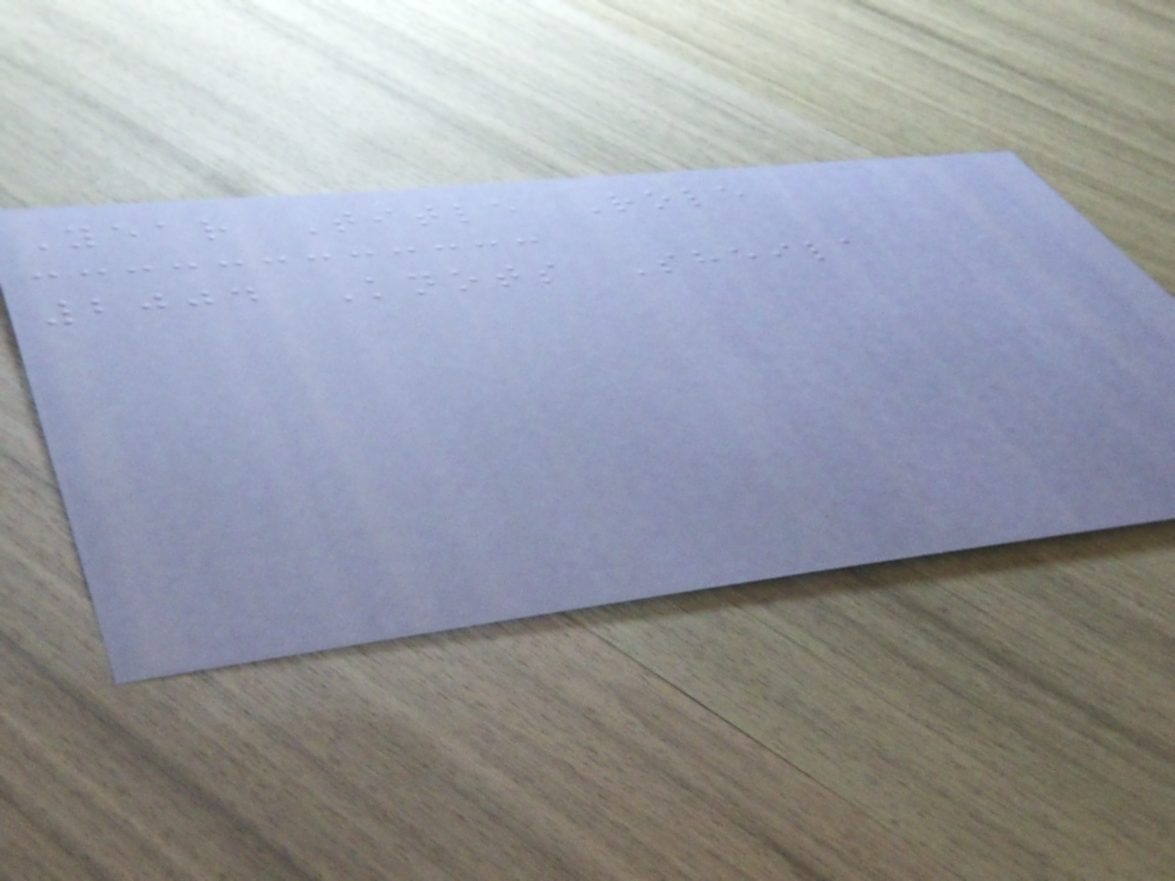Year Title Role
2004 Knots Sheila
